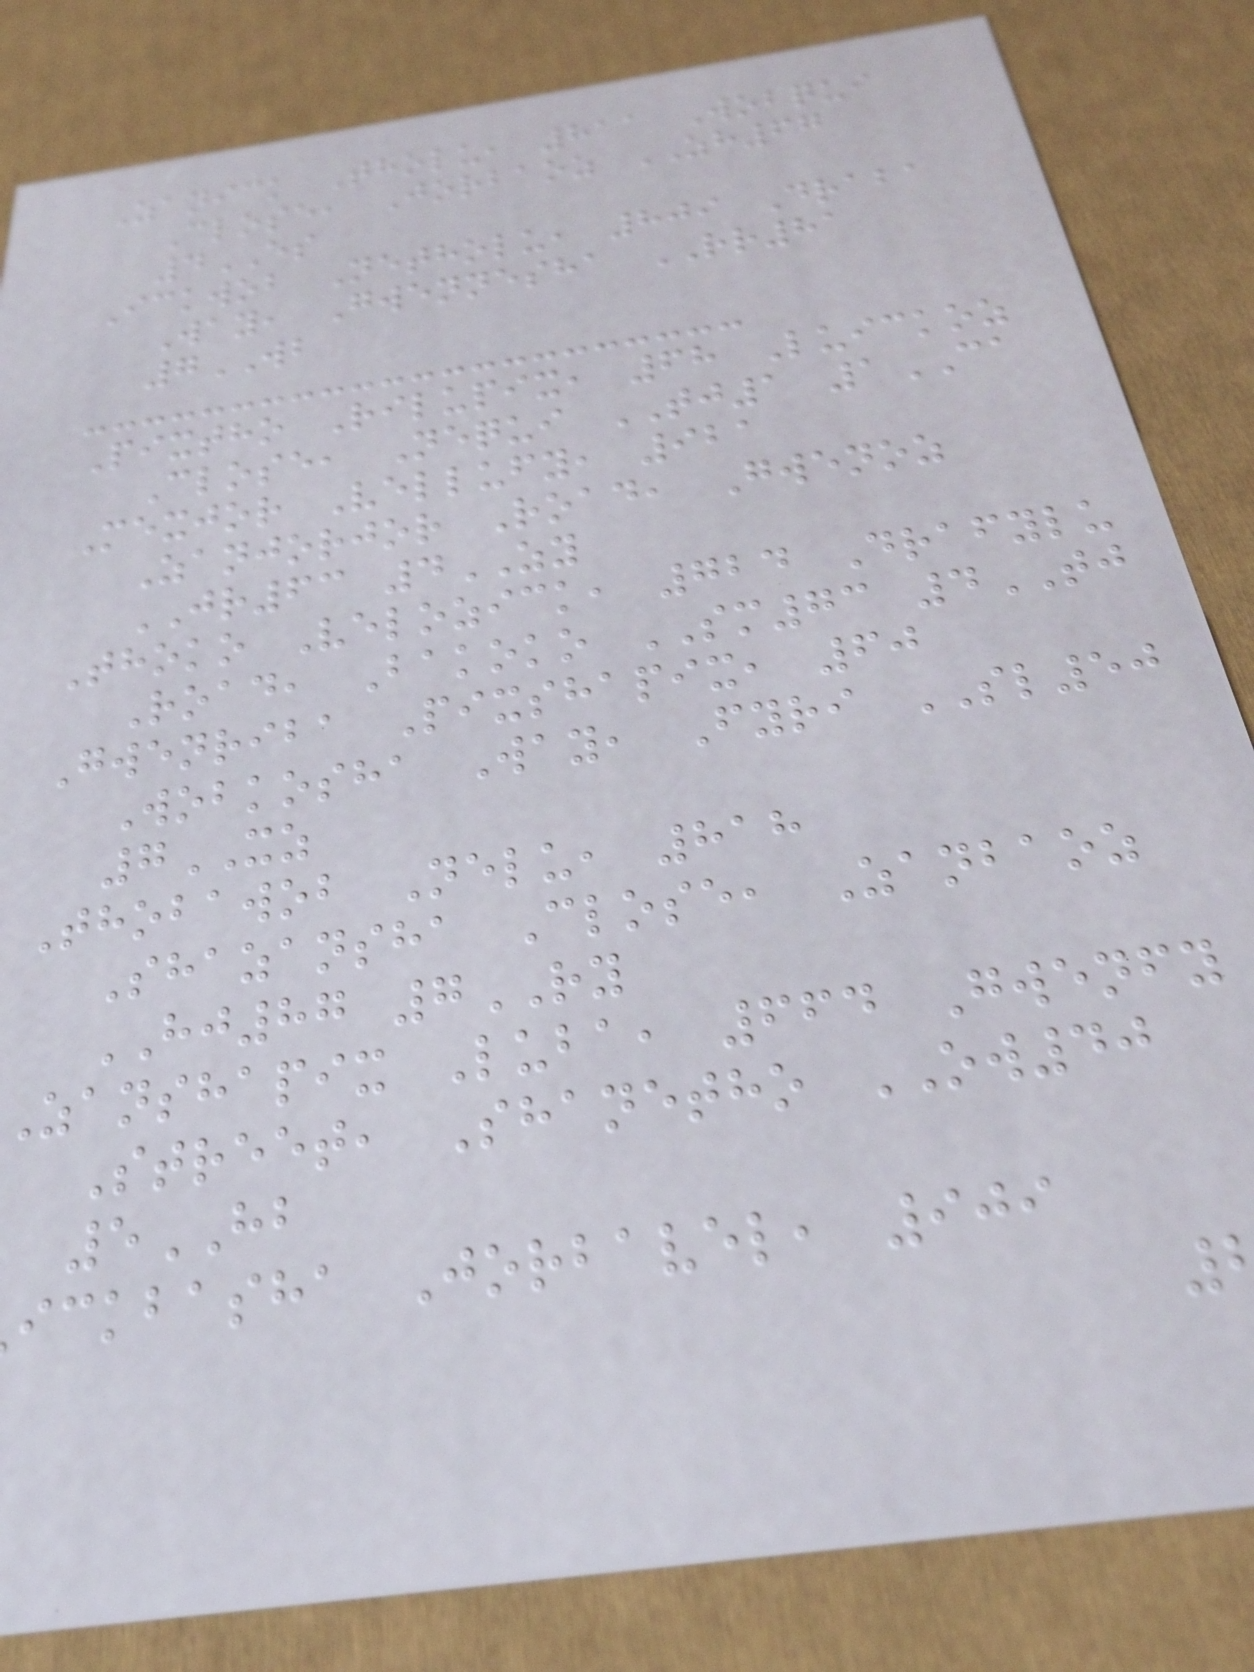Zanick Tholu, 811 Wobqui
Close, Jorbaoz ZH67
4ES
Ickwob Netholu, 809 Draba
Way, Gwennesha RR81
7WB
Pixtho Rilupix, 68 Luickoz
Close, Nequi TJ1 1CA
Mexjor Vellufy, 921
Zanjorjor Road, Gwenoz
JR63 4ZY
Thoko Velozick, 724 Drafylu
Road, Bakoko SM73 4TJ
Gwenriba Pixshapix, 60
Wobkosha Way, Fyri SL50
7XZ
Thobawob Nelu, 818
Shazansha Close, Zanbaoz
HJ87 7RY
Zanshapix Luba, 664 Gwenfy
Street, Shanetho OW40
5HB
ickbasha Jorbavel, 909
